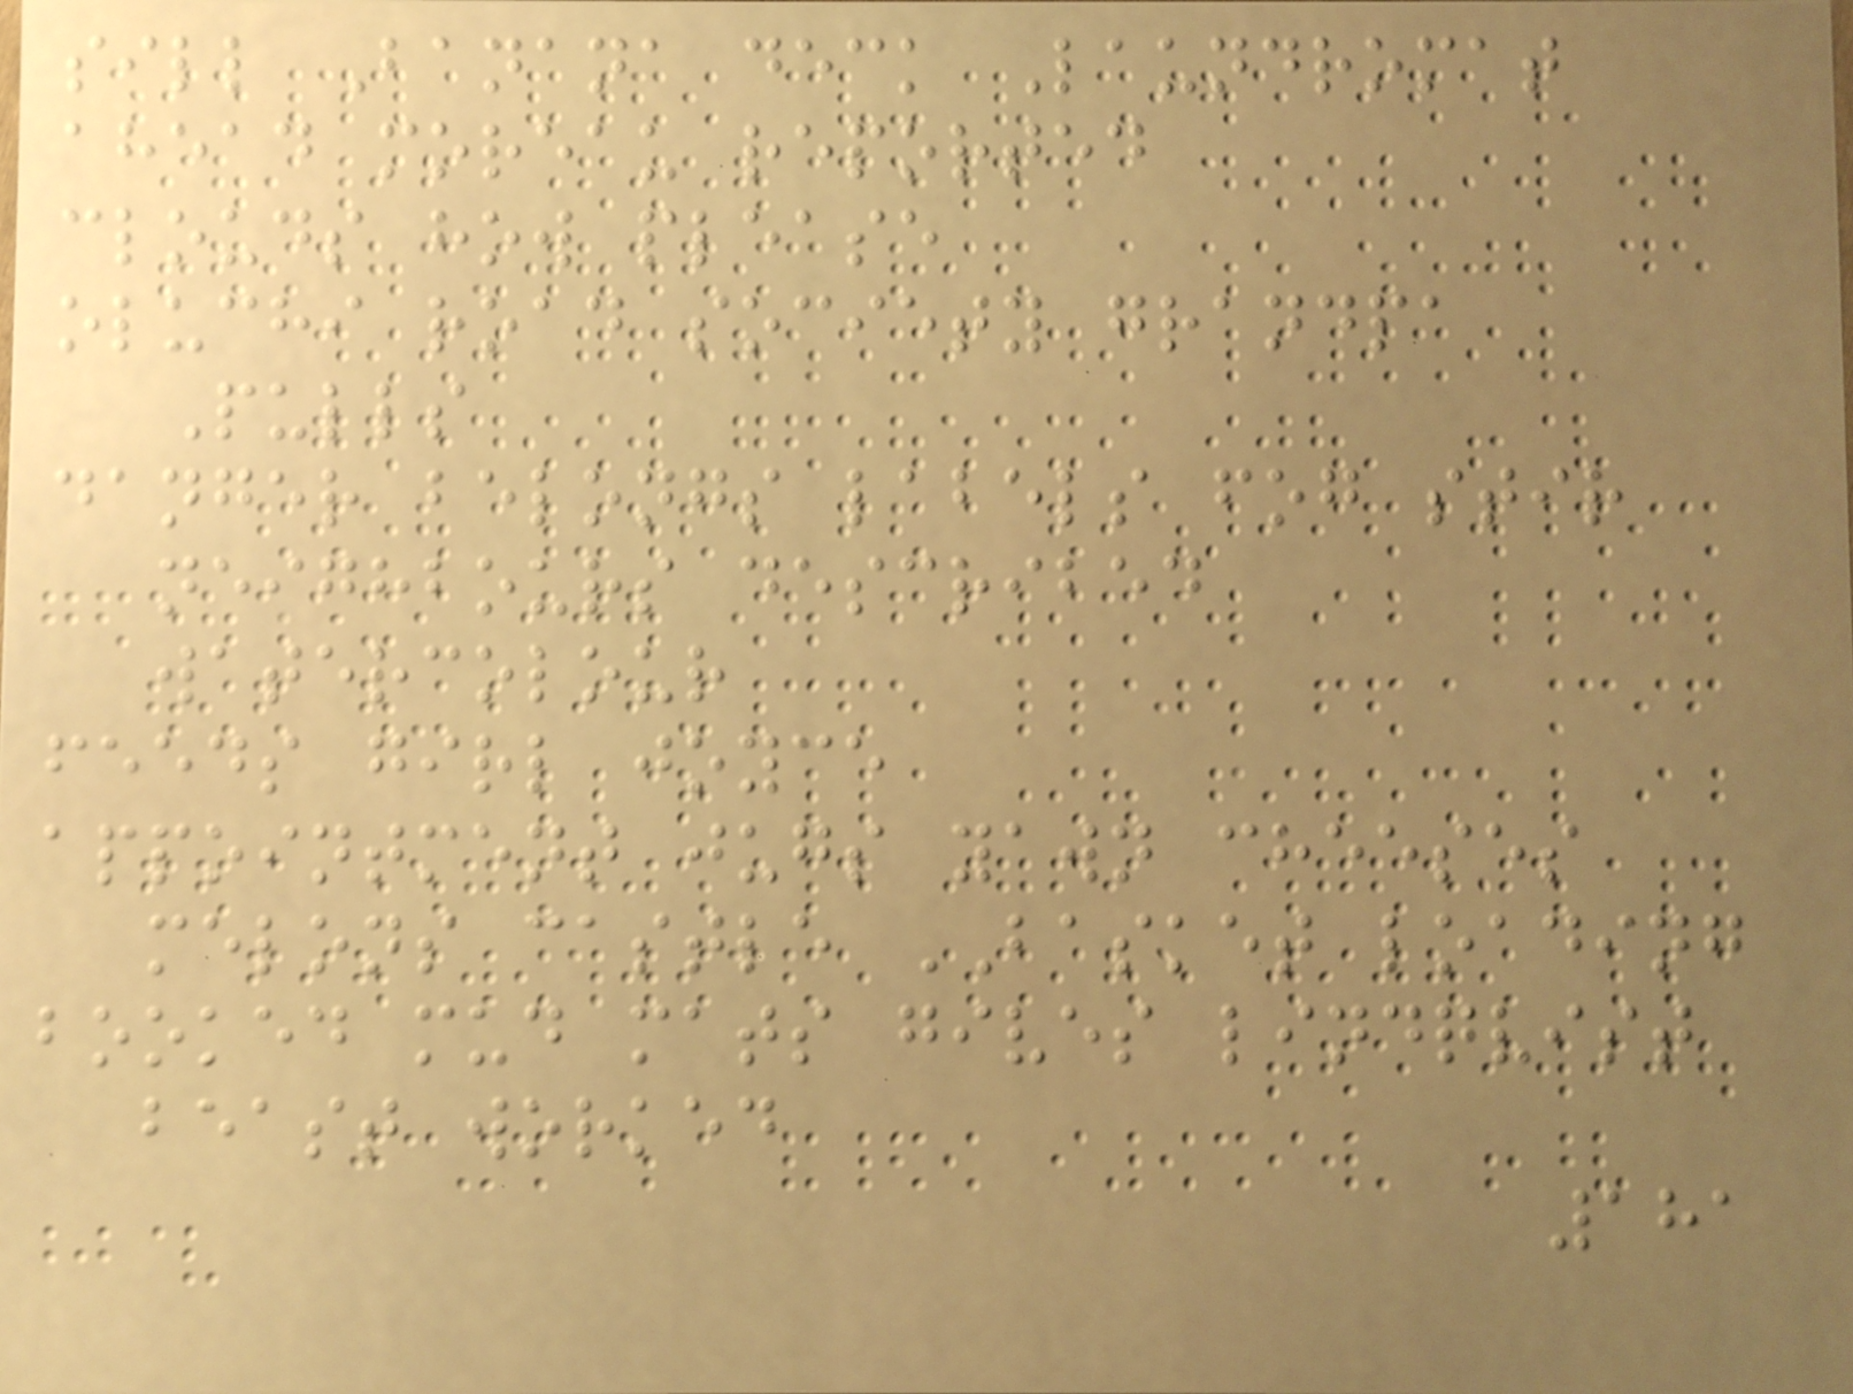sill Banana deck Laundromat
ahead moreau reported
clouds how please
oluchi road society grandpa
Pulls
danger belongs labels fog stir
neighbours described
watercolour
feeds girl joyce
appointment jugs yawn cheeses
melons castle BASKET loading
booked mud mats gives lindqvist
beast worked
181
